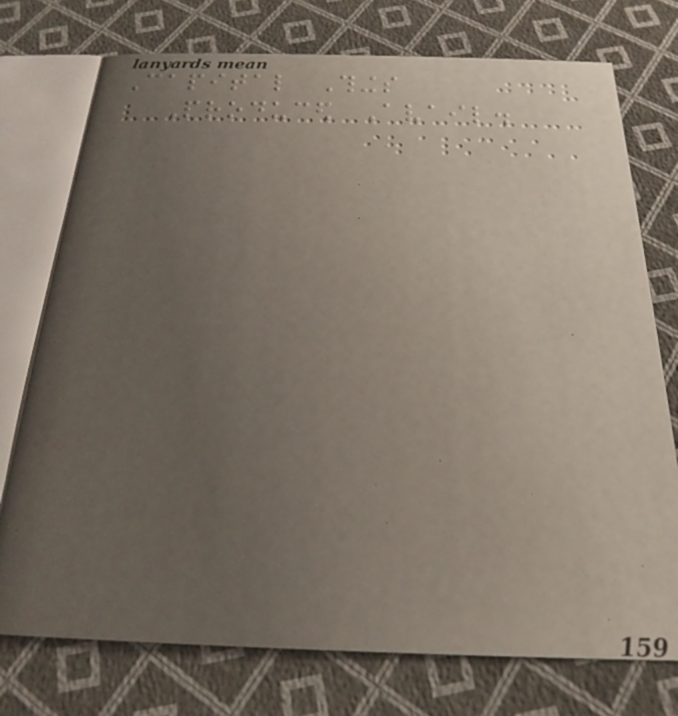Capital Things
Produced Avail.
